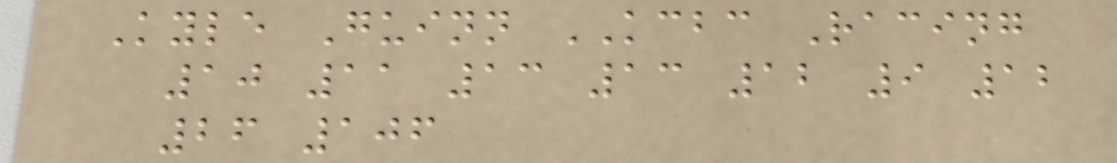Kyle Guinn KCBC Racing
10 11 13 13 12 9 12
26 106
